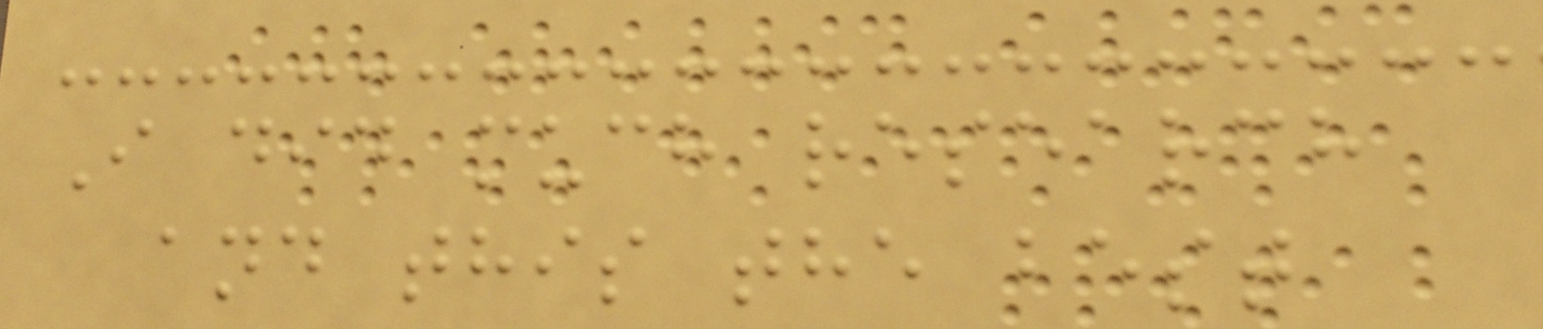I did much research
and this the best
